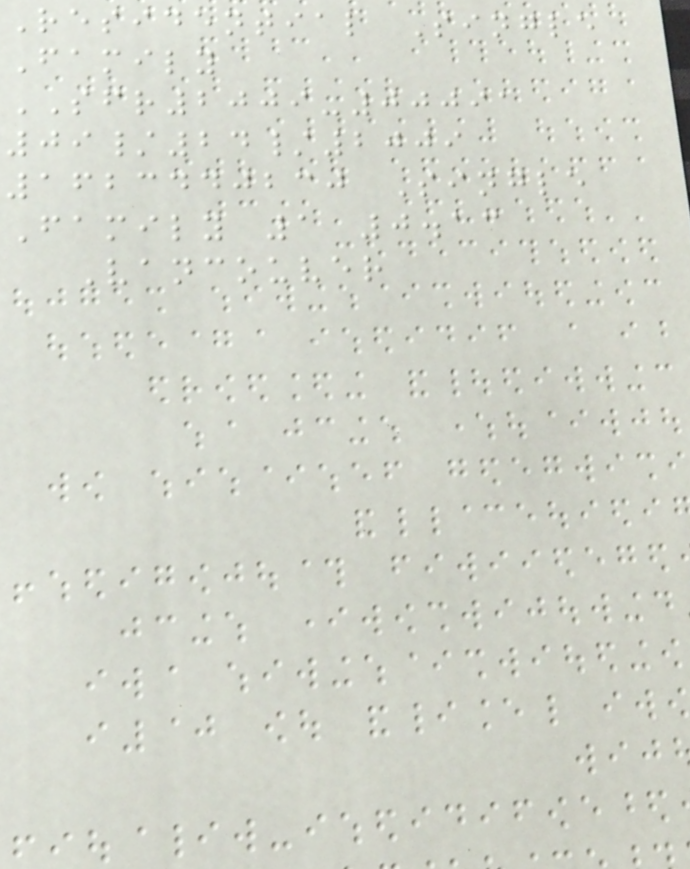Residential Single
Family
SFR2009-00091
09/24/2009
1623440230 Single
Family 1 0.13
Vancouver
